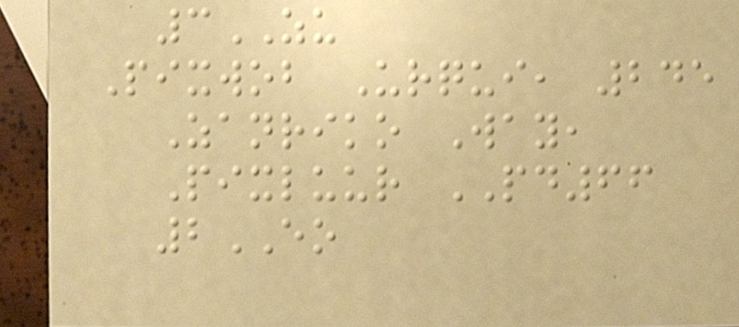3ZU
Pixwob Urqui, 245
Zanriko Way,
Pixluur PD66
2EO
